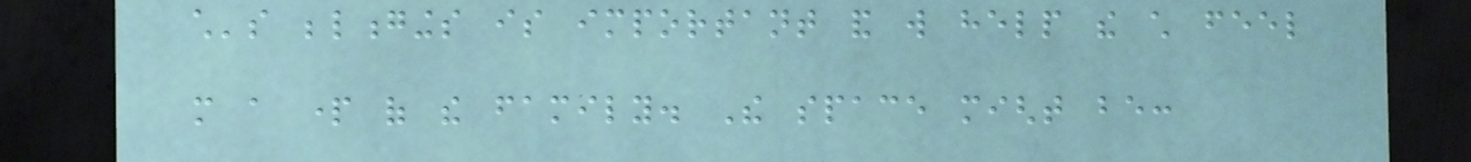child's belongings is important and will help the child feel
more a part of the family. The space might be:
